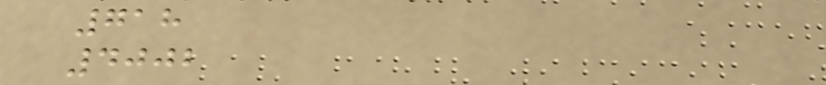718
4002
